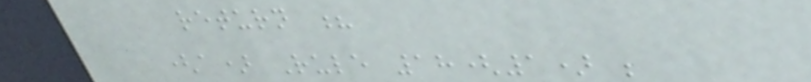return ?
(a) Rule 18(1) ;
